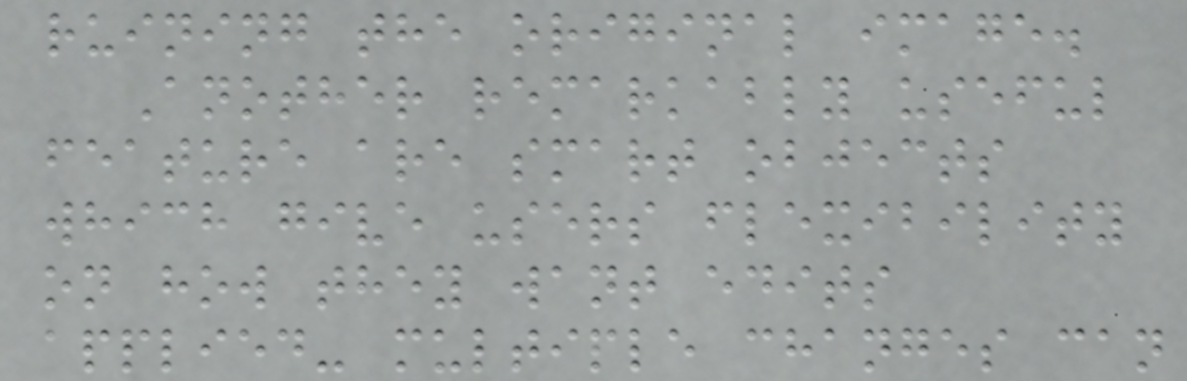ruining the original image.
Another remarkably useful
feature are smart objects
which give users flexibility
on how they want edits
applied- multiple changes can
